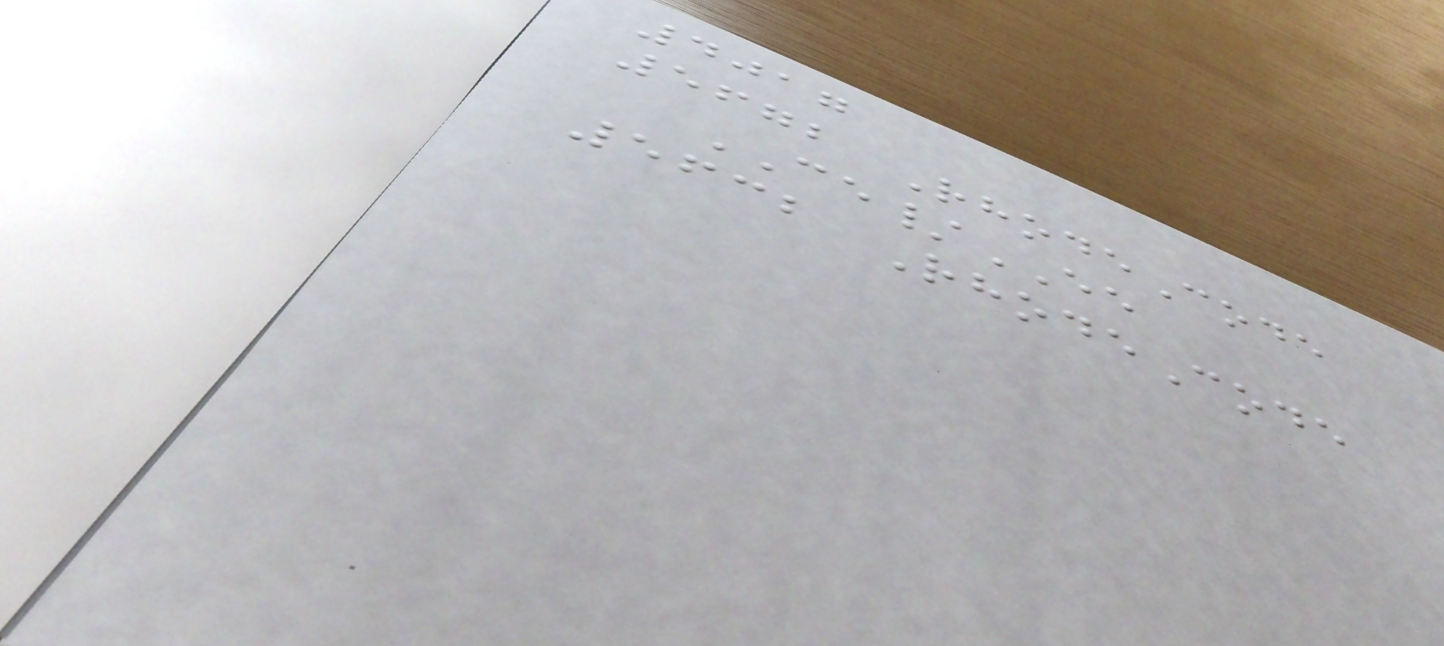4017
5672 RhodeCode
CE/EE
5632 RhodeCode
